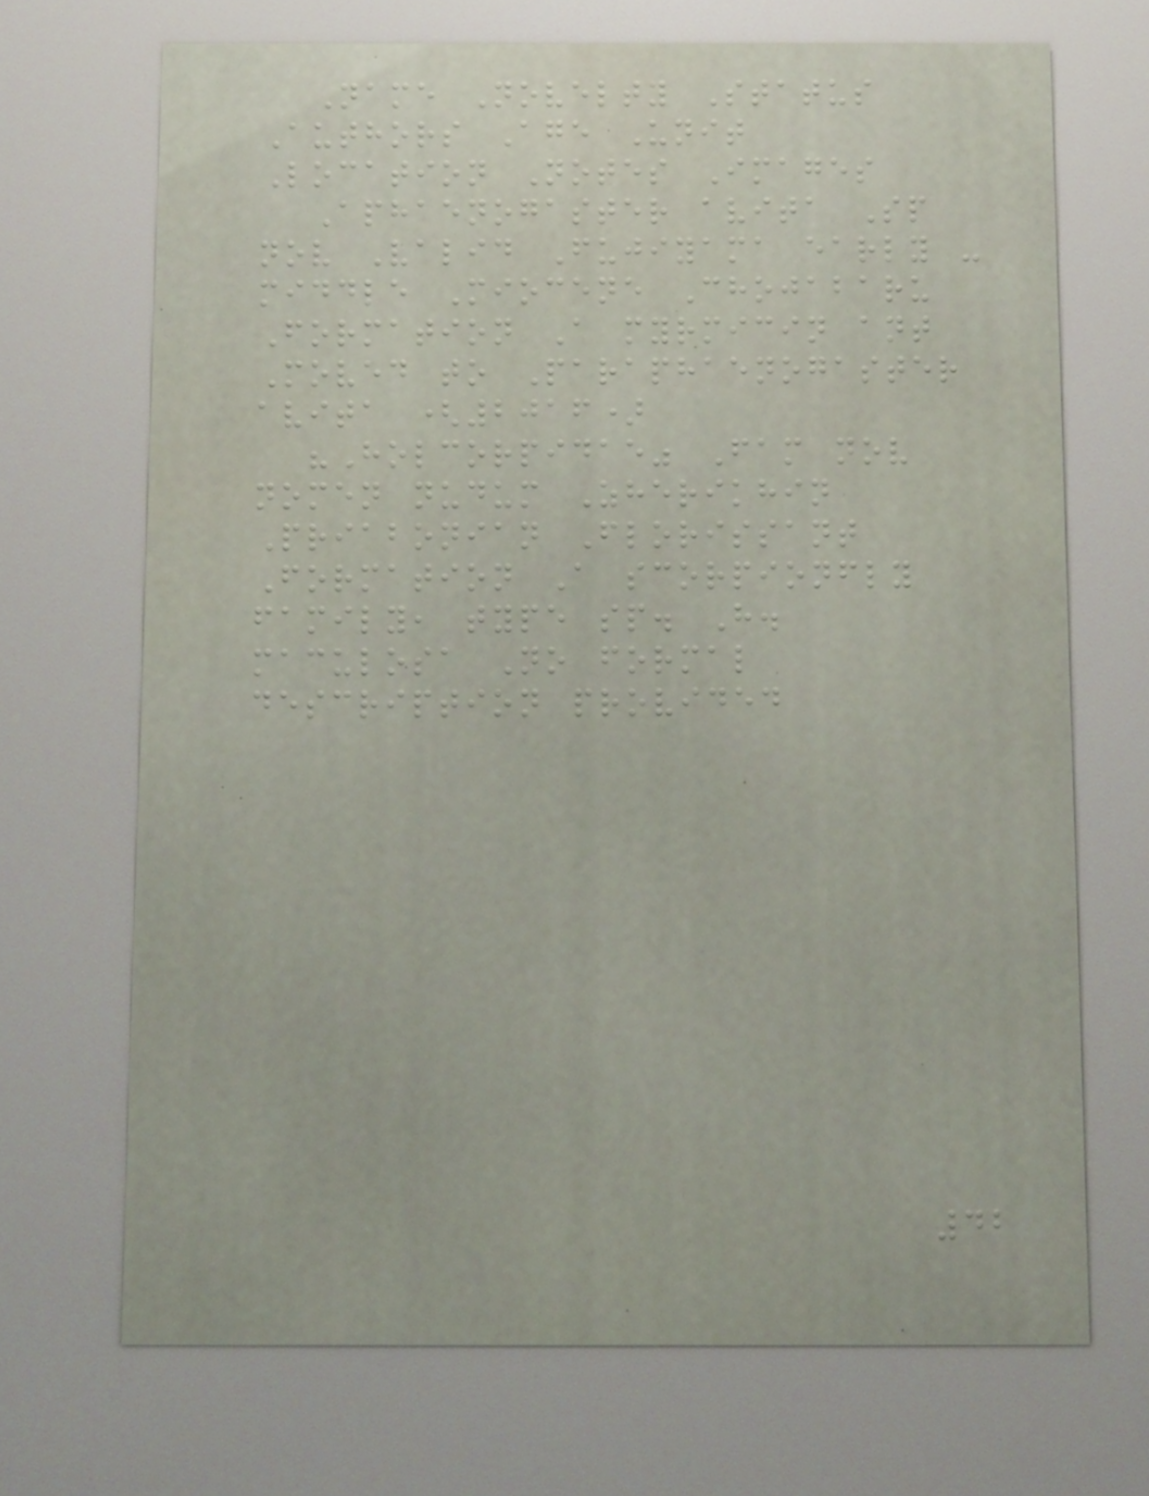Name Novelty Status
Authors Age Unit
Location Notes Images
Aphaenogaster avita Sp
nov Valid Fujiyama early -
middle Miocene Chojabaru
Formation A myrmicin ant
Moved to Paraphaenogaster
avita (2016)
"Holcorpidae" Fam nov
nomen nudum Zherikhin
Priabonian Florissant
Formation A scorpionfly
family, type sp. H.
maculosa No formal
description provided
42
